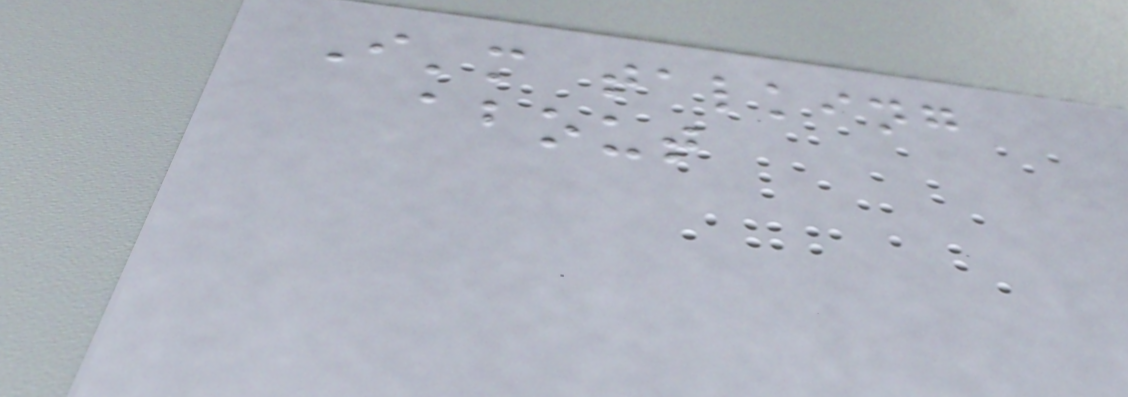I'm talking
about
